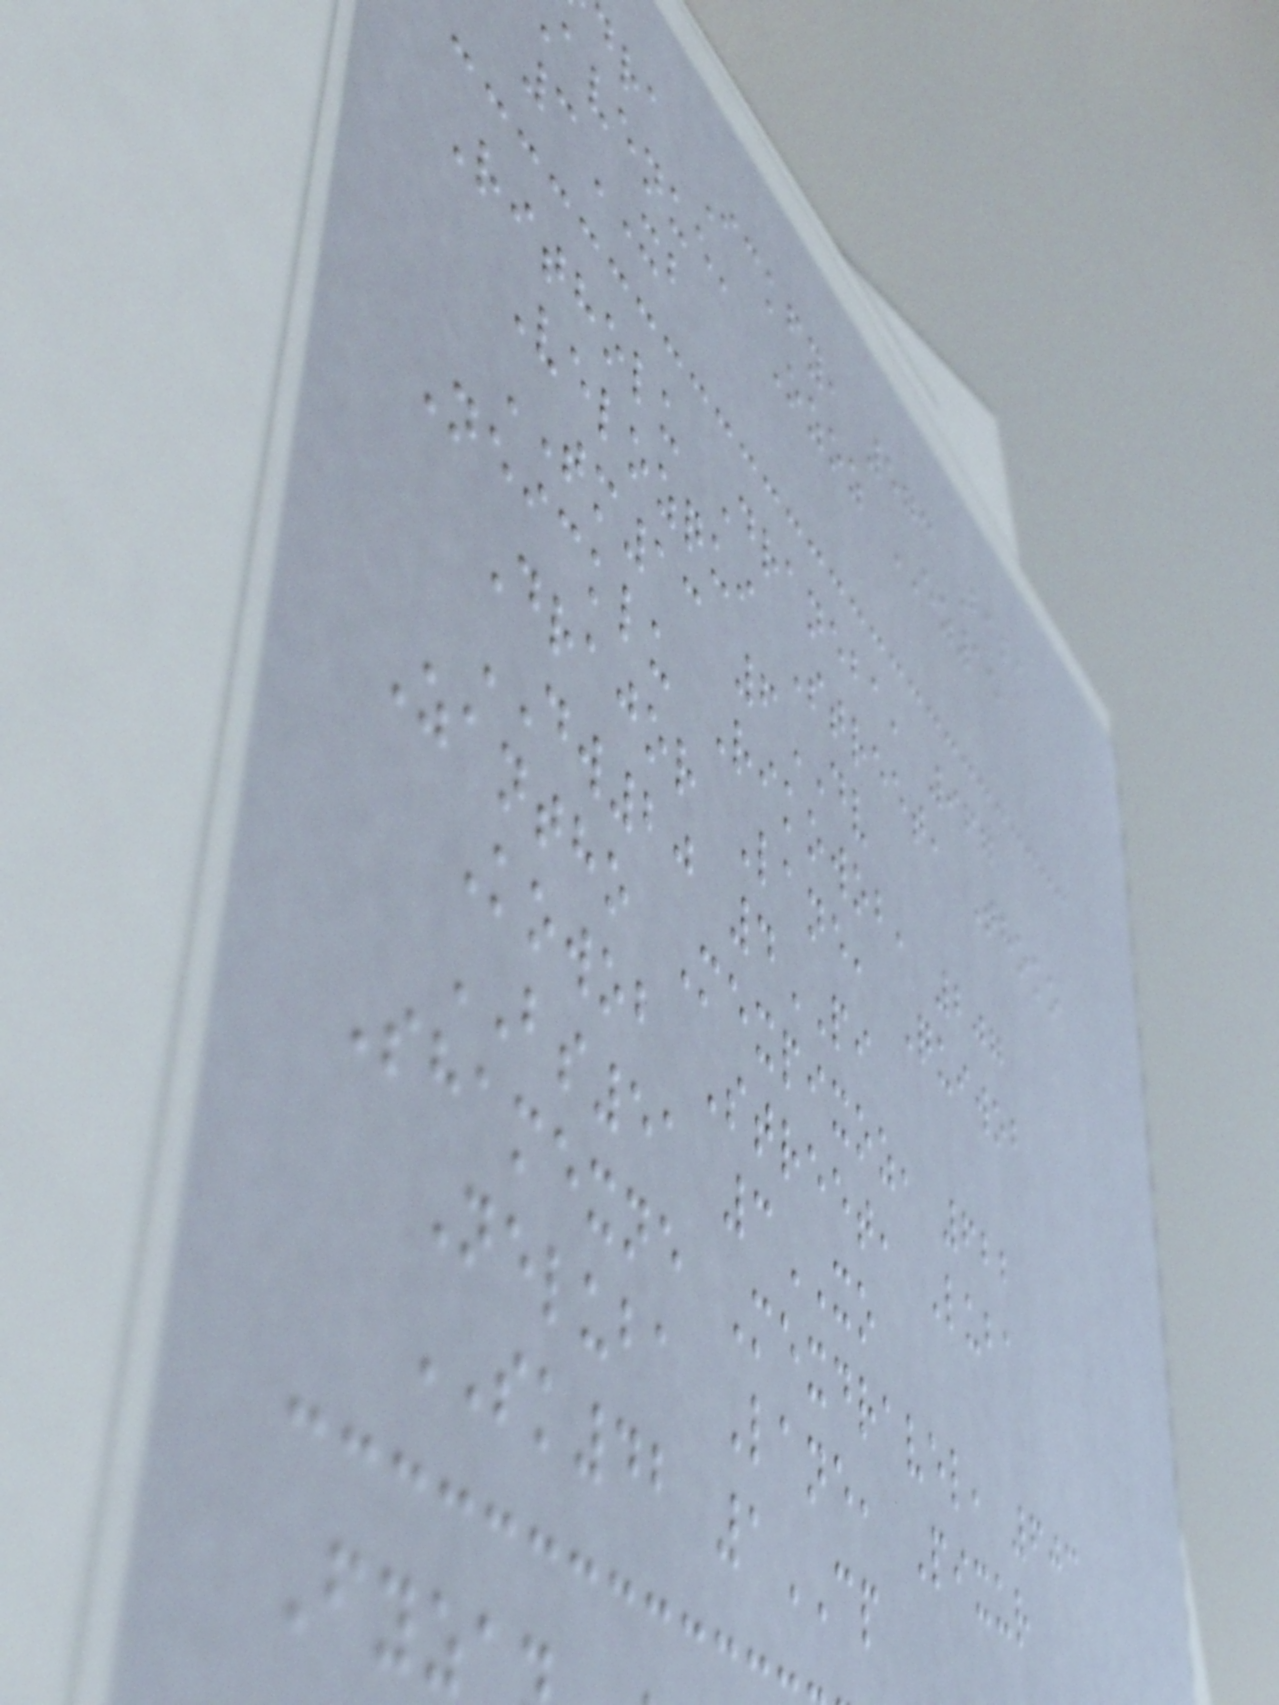dra Ickfy, 573 Baba
avenue, Ozoz EZ15
3XB
Ritholu Draneba, 967
Velozqui Street, Thoko
TM13 6DV
Neicklu Rikowob, 207
Drajor Lane, Quiwob
DW20 4PI
Zantho Mexpixoz, 622
Kowob Street, Luba
BS51 3XO
Shamexne Mexdravel, 603
Neluba Lane, Pixur
SK42 1CP
